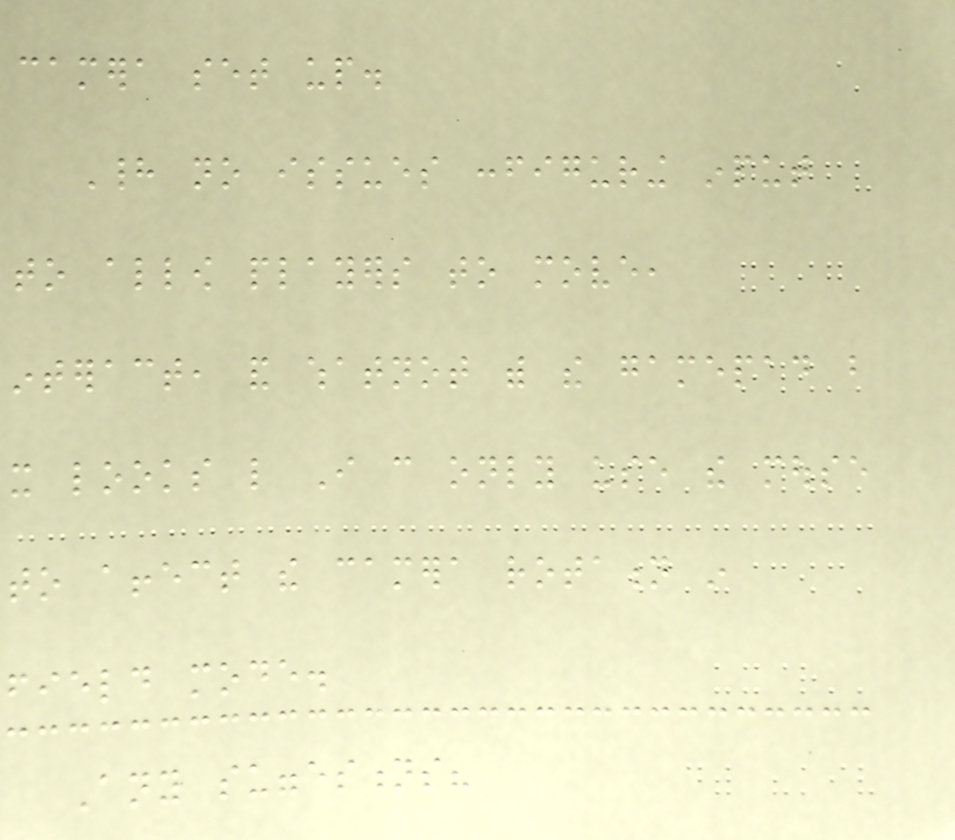camera set up.
Had no issues configuring input
to allow players to move,
interact, and whatnot with the gamepad but
it looks like I can only use the mouse
to affect the camera rotation in
field mode.
Any suggestions?
